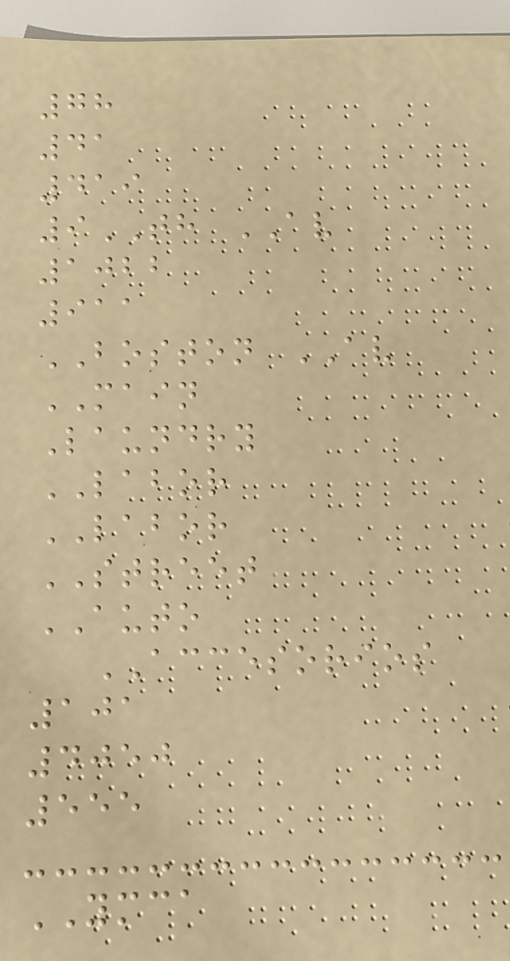78
41
419
9TH AV
1022
911
BOSTON AV
MAIN
Laundry
LABOR
LABOR
STREET
AUTO
ACCESORIOS
101
4050
555
YMCA
